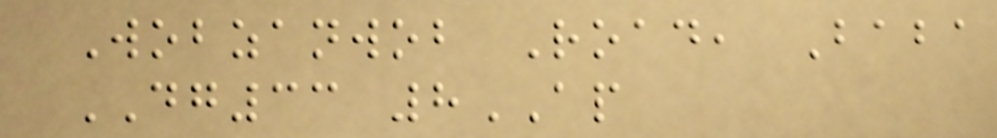Wobzanwob Road, Baba
DG33 8AP
